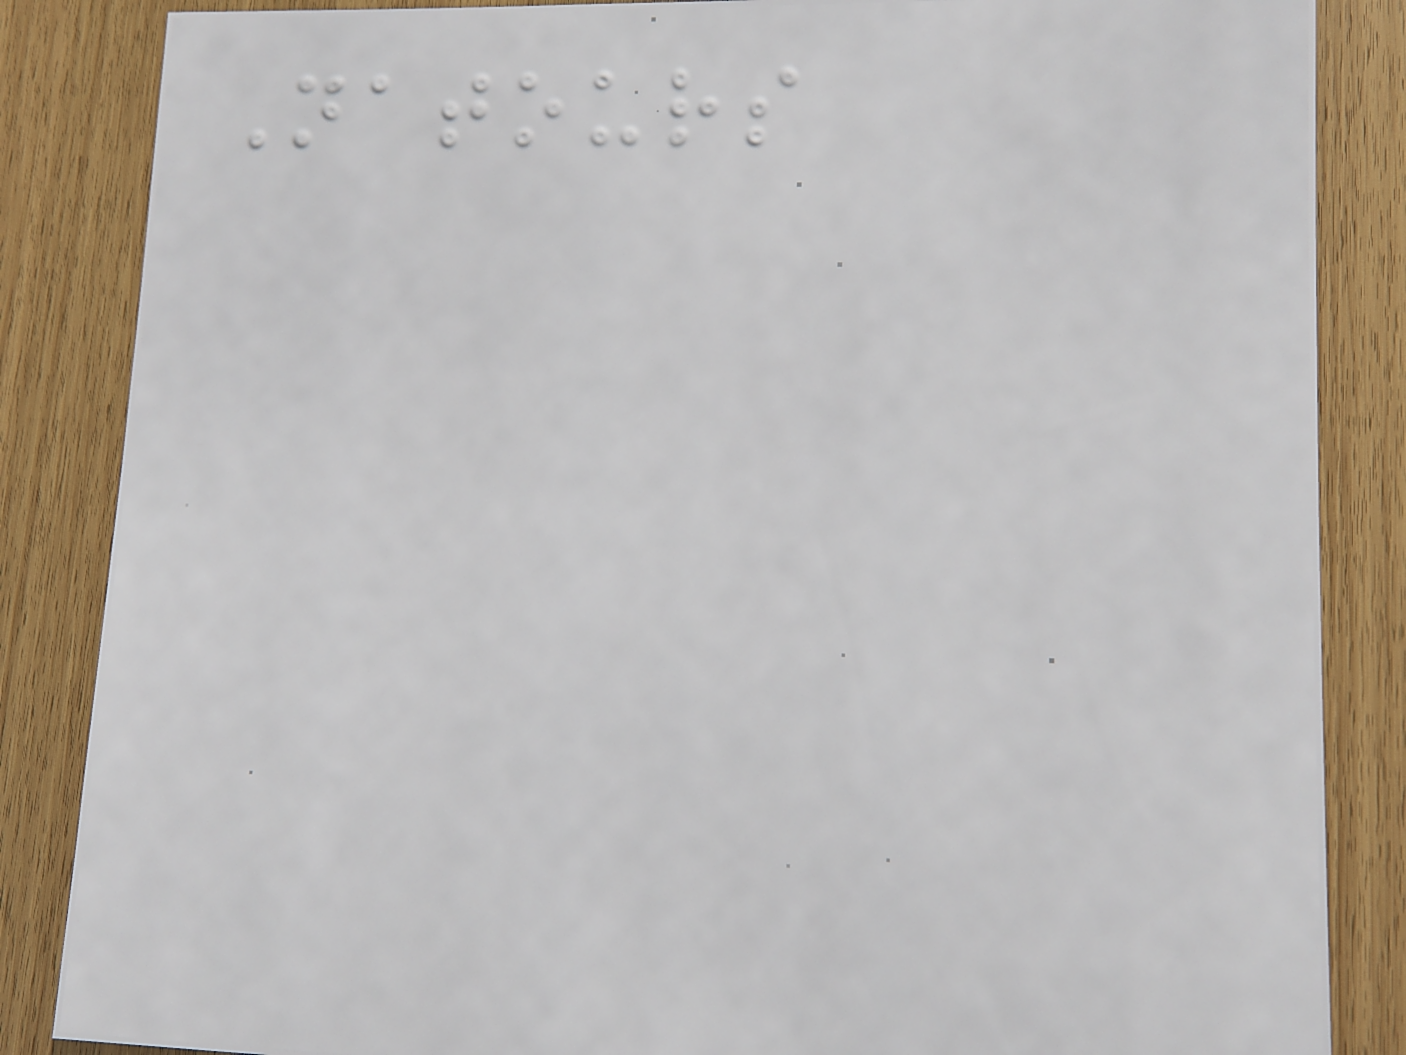Natours
